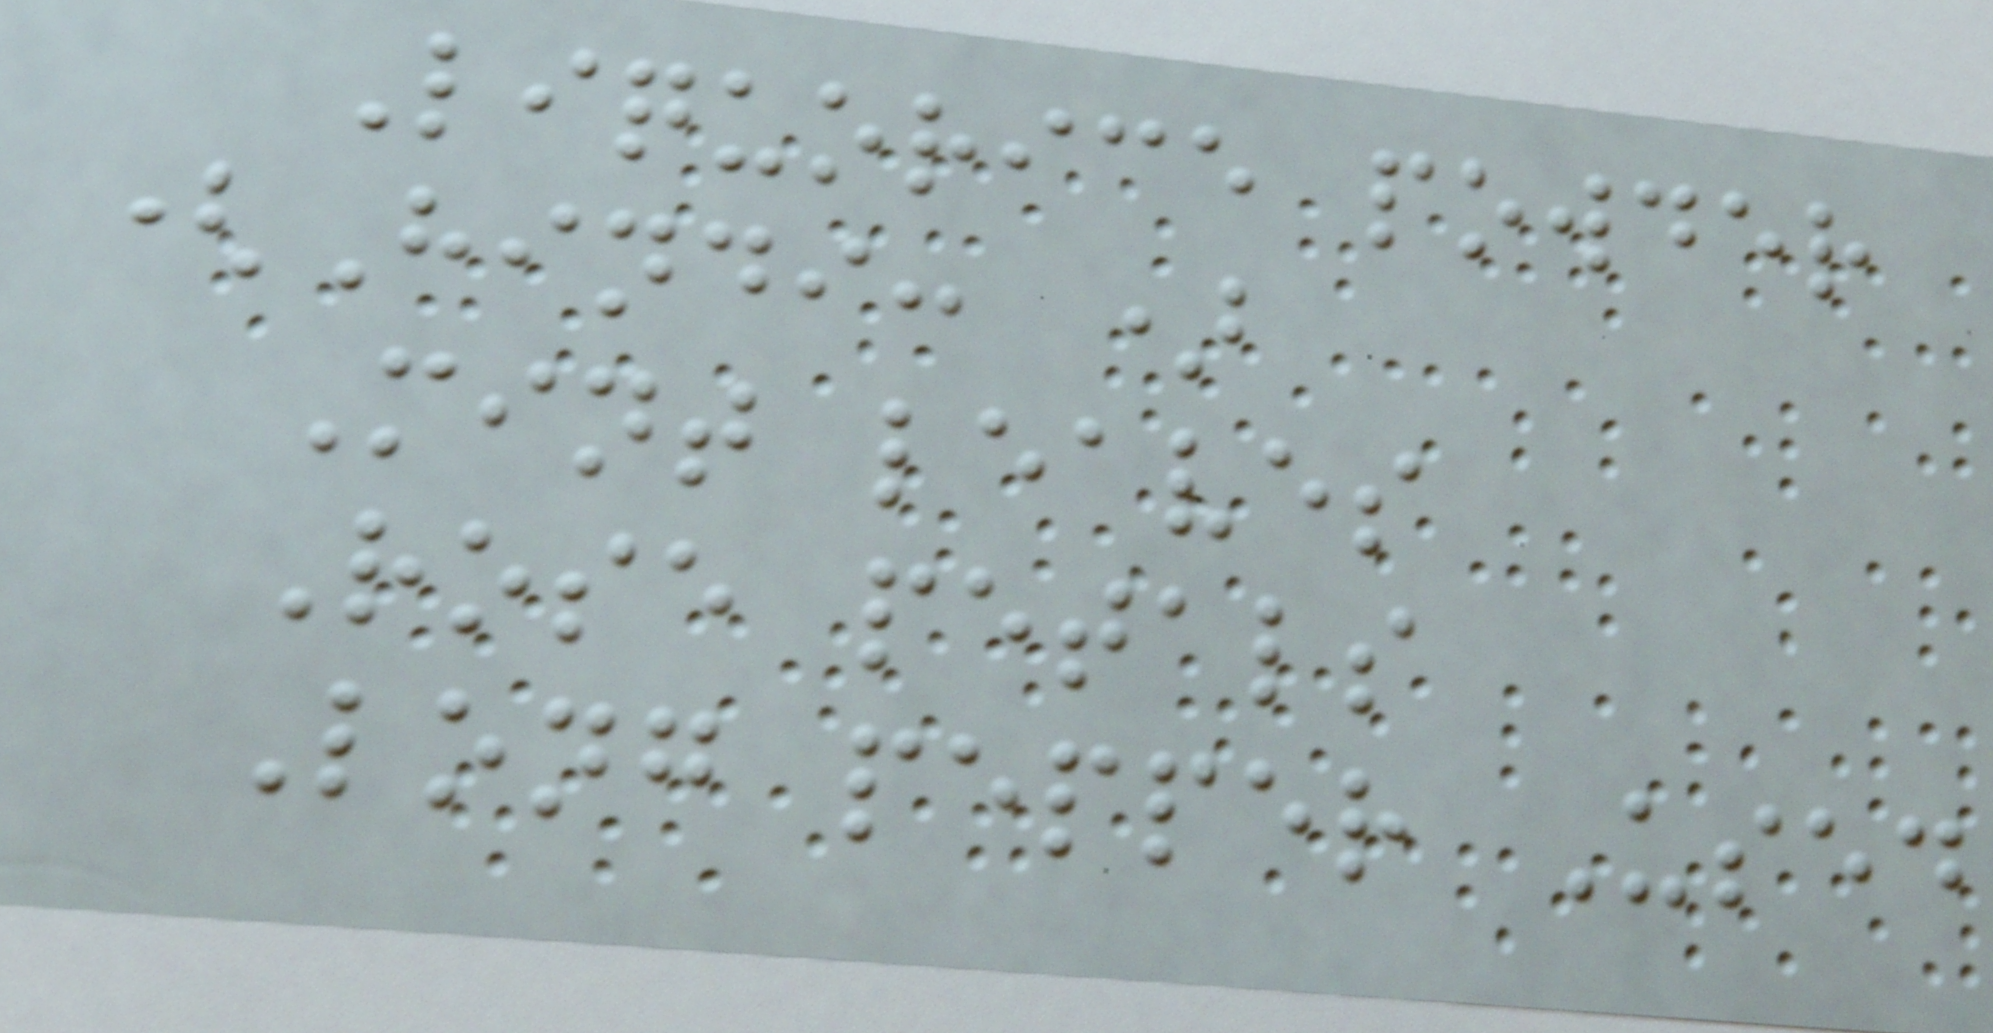Liquorice powder
(Hindi: )
Mint leaves
Rose petals
Long pepper Used
